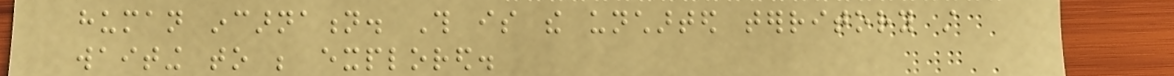human incarnation. This is the uncharted territory still
waiting to be explored.
